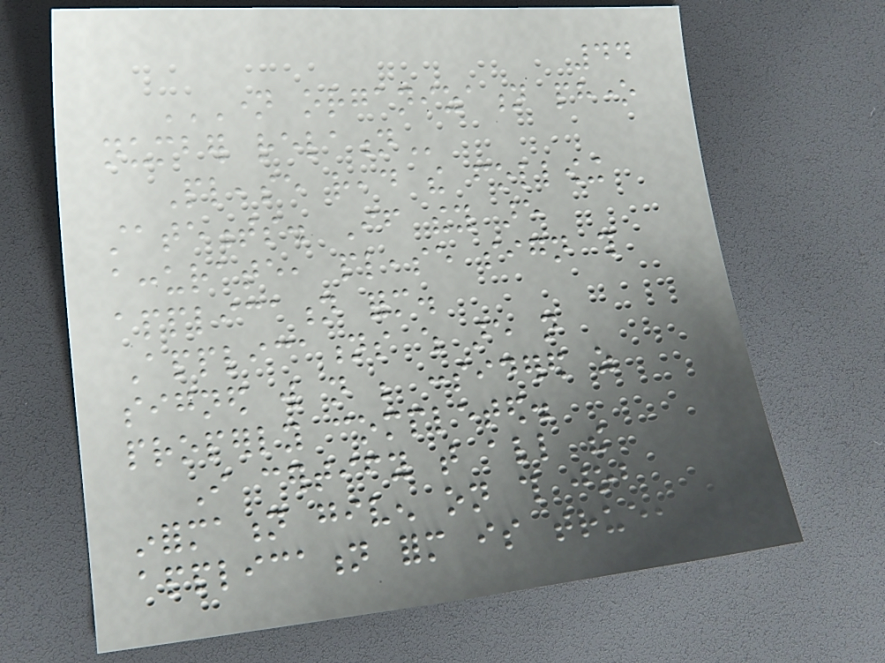44
NAME ORGANIZATION PHONE
NUMBER RELATION
Please read the following
statements. If they are
accurate, please sign this
application form.
Applications which are not
signed will not be considered as
properly completed.
I certify that all the
information given on this job
application form is true,
